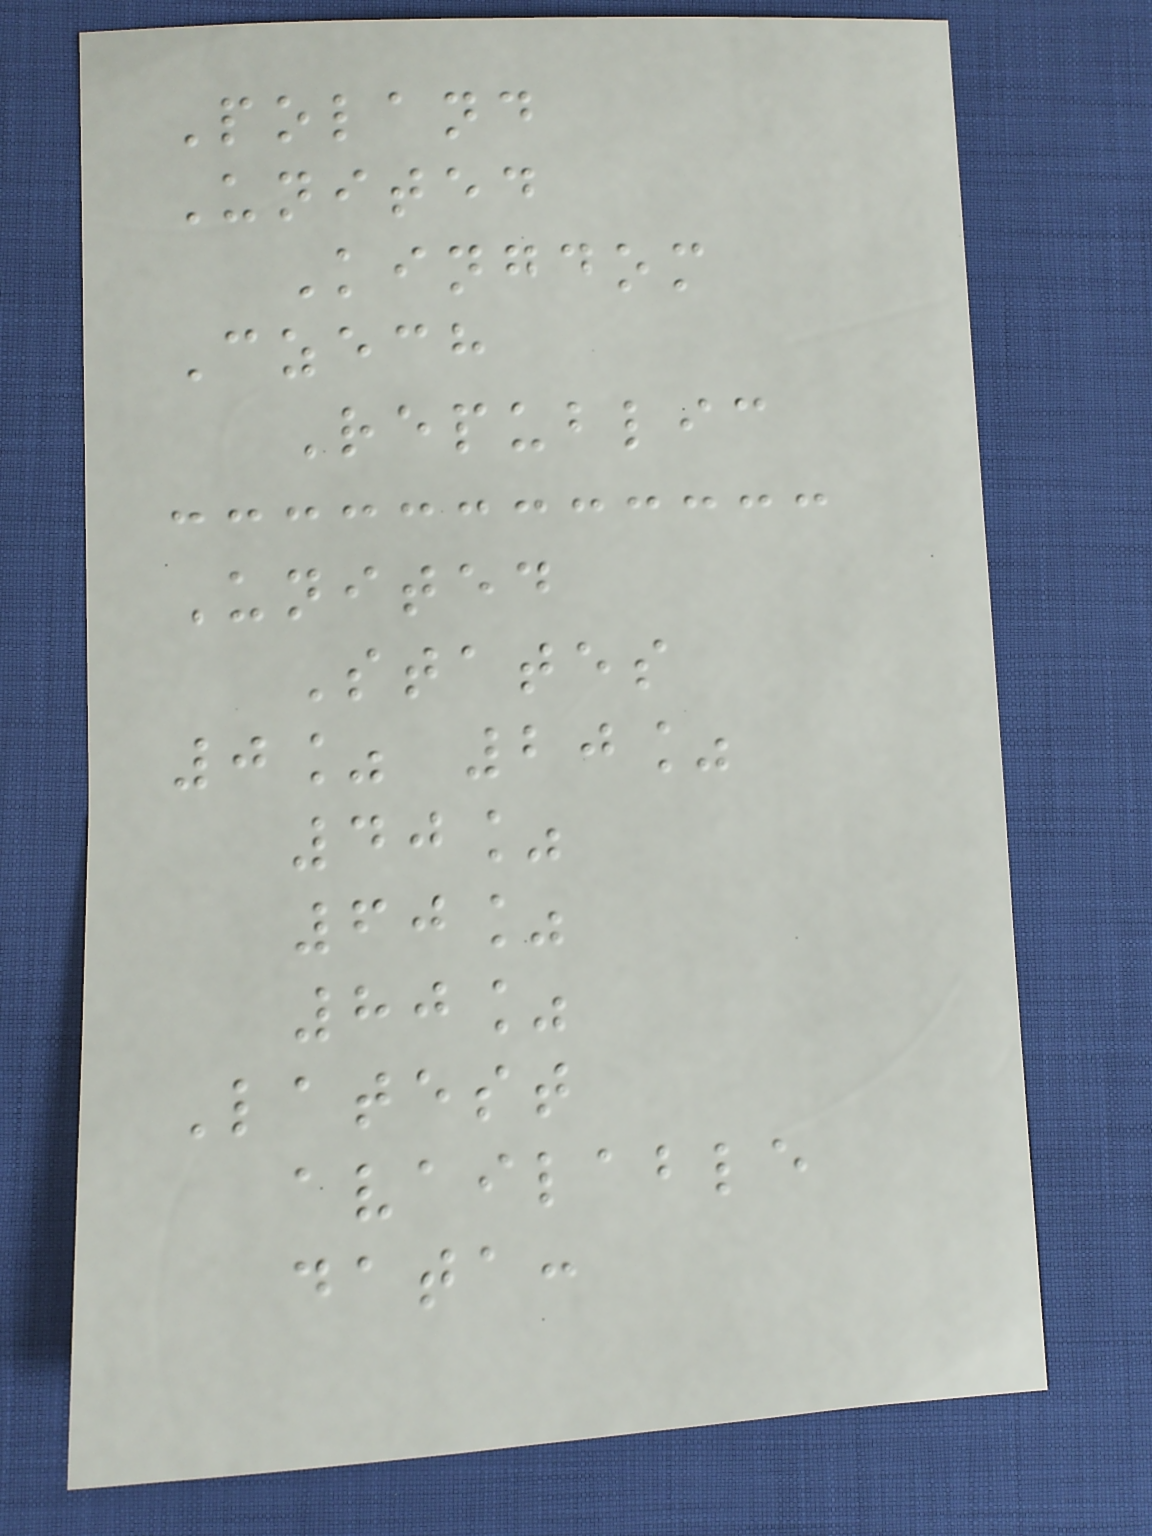Poland
United
Kingdom
Czech
Republic
United
States
0% 20%
40%
60%
80%
Latest
available
data:
